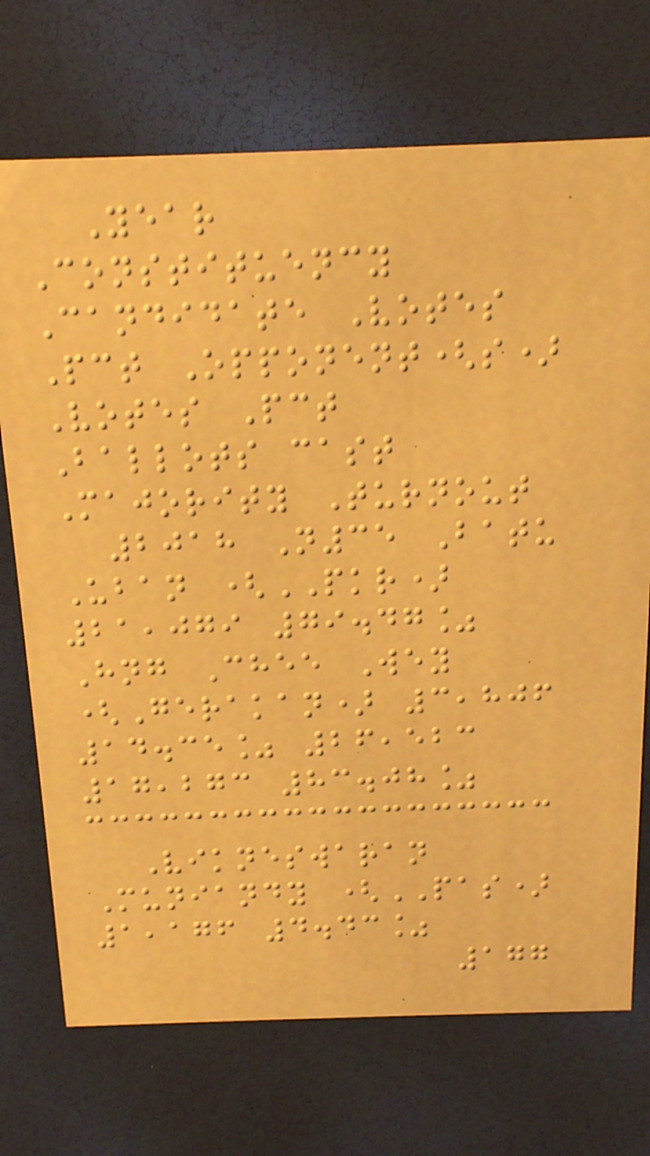Year
Constituency
Candidate Votes
Pct Opponent(s)
Votes Pct
Ballots cast
Majority Turnout
2018 N35 Batu
Uban (PKR)
21,079 79.47%
Hng Chee Wey
(Gerakan) 3,806
14.35% 26,523
17,273 83.08%
Vikneswaran
Muniandy (PAS)
1,176 4.43%
177
